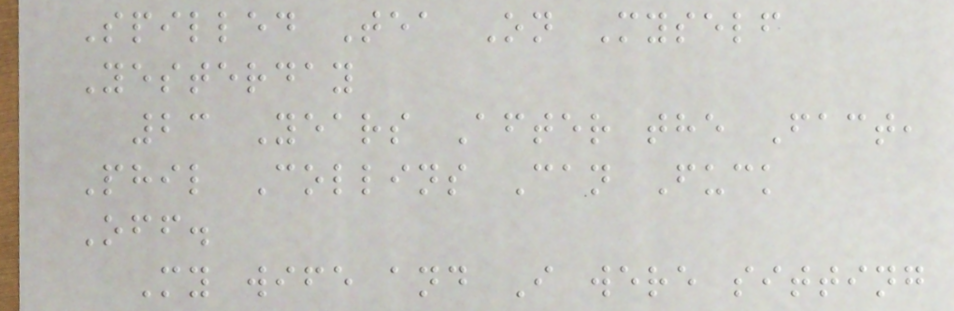Spilled Tea On Myself
Yesterday
23 Years After the Fact,
Phil Collins Can Fuck
Off.
My wife and I were sitting
